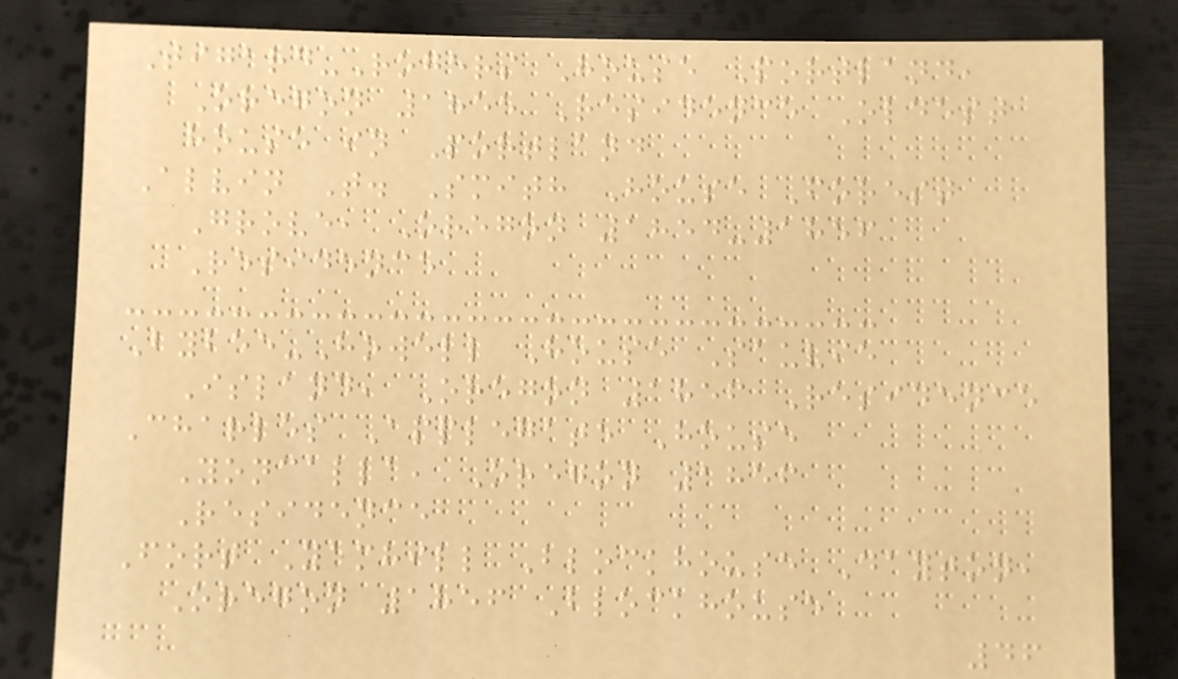Tigard-Rogers House Portland,
Oregon 1855 Residence Oldest
house in Portland
Alvin T. Smith House Forest
Grove, Oregon 1854-1856
Residence
Bybee-Howell House Sauvie
Island, Oregon 1856 Residence
Charles Applegate House
Yoncalla, Oregon 1856
Residence
Fort Yamhill Blockhouse Dayton,
Oregon 1856 Blockhouse
46
